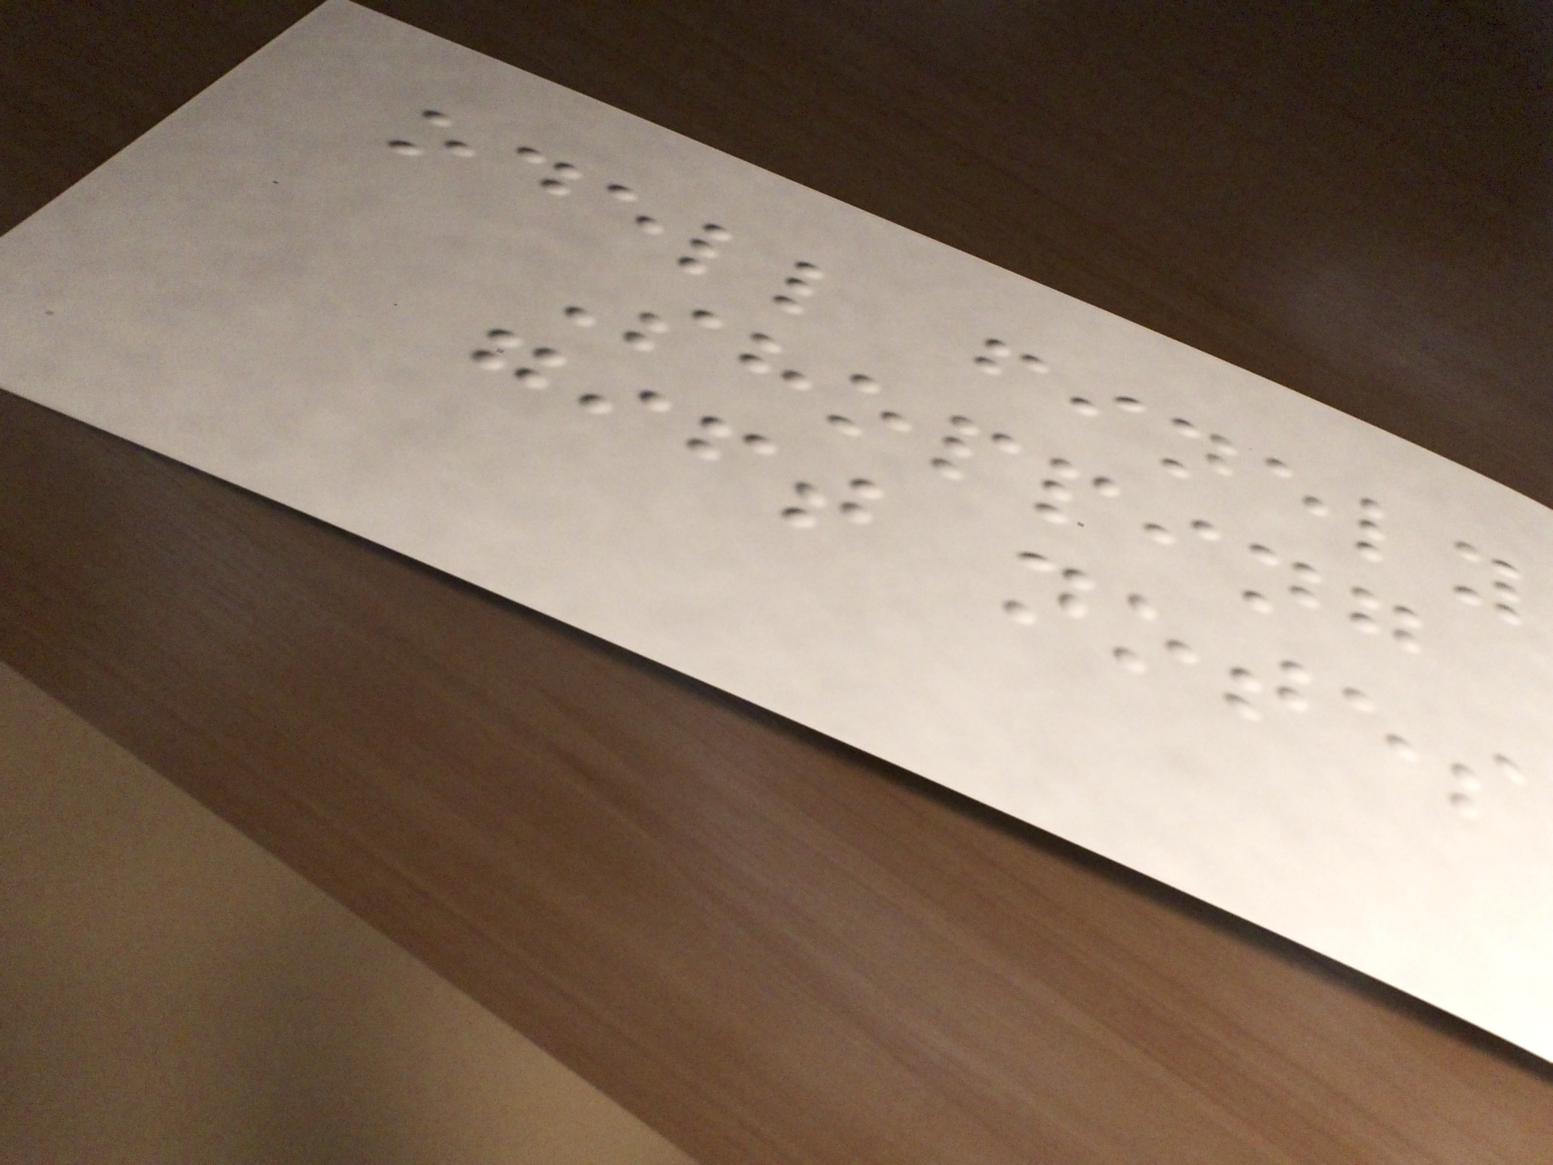odell finely
Shopping
gift notes
